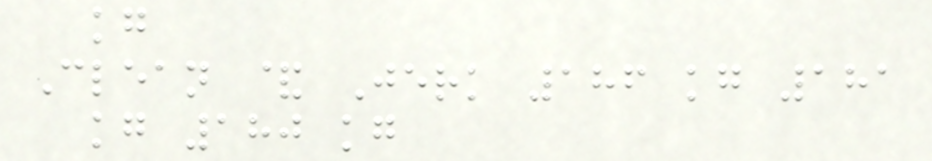kg
Clean & Jerk 186 kg 181
kg 180 kg
